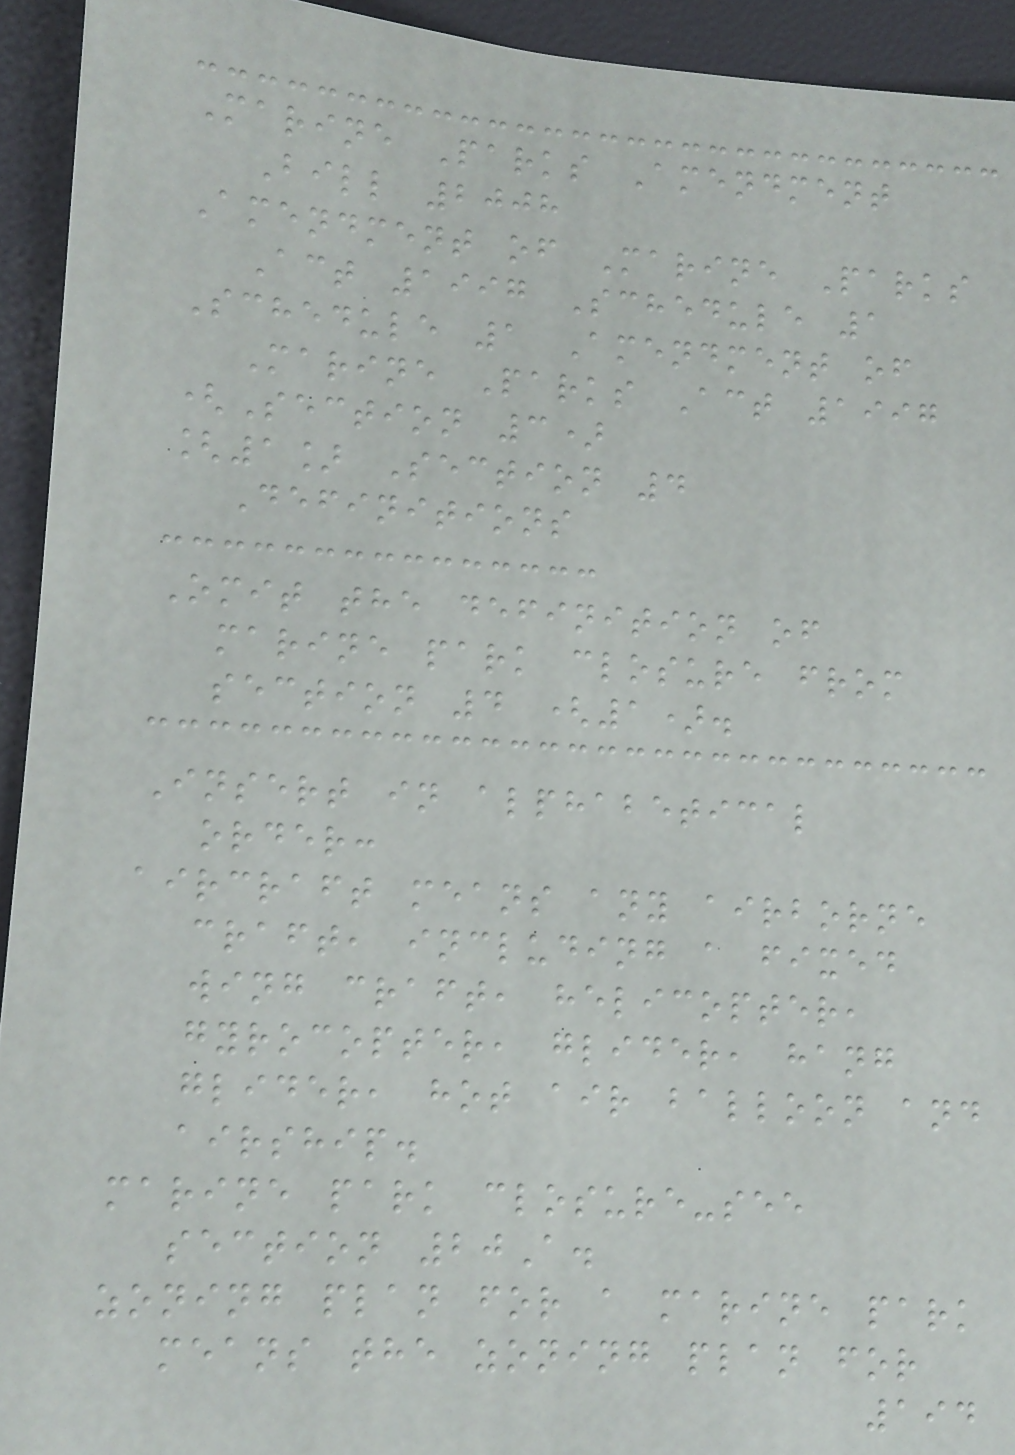Marine Parks Amendment
Bill 2008
Amendment of Marine Parks
Act 1997 Schedule 1
Schedule 1 Amendment of
Marine Parks Act 1997
(Section 3)
[1] Section 4
Definitions
Omit the definition of
marine park closure from
section 4 (1).
Insert in alphabetical
order:
aircraft means any airborne
craft, including a fixed
wing craft, helicopter,
gyrocopter, glider, hang
glider, hot air balloon and
airship.
marine park closure-see
section 20A.
zoning plan for a marine park
means the zoning plan for
194
